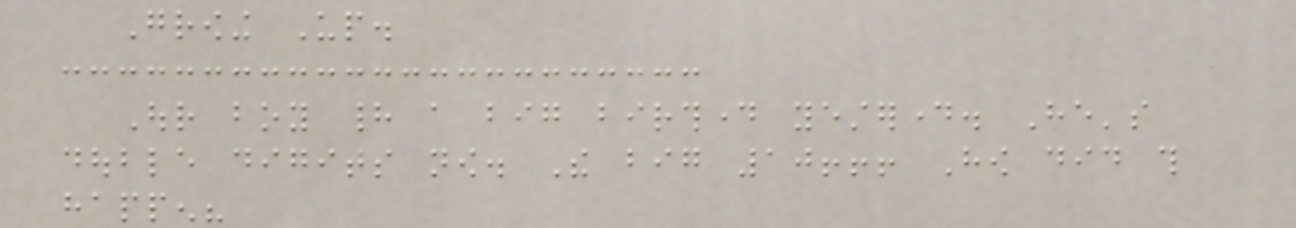Growing Up.
Our boy had a big birthday yesterday. He's
double digits now. The big 10!!! How did this
happen?
